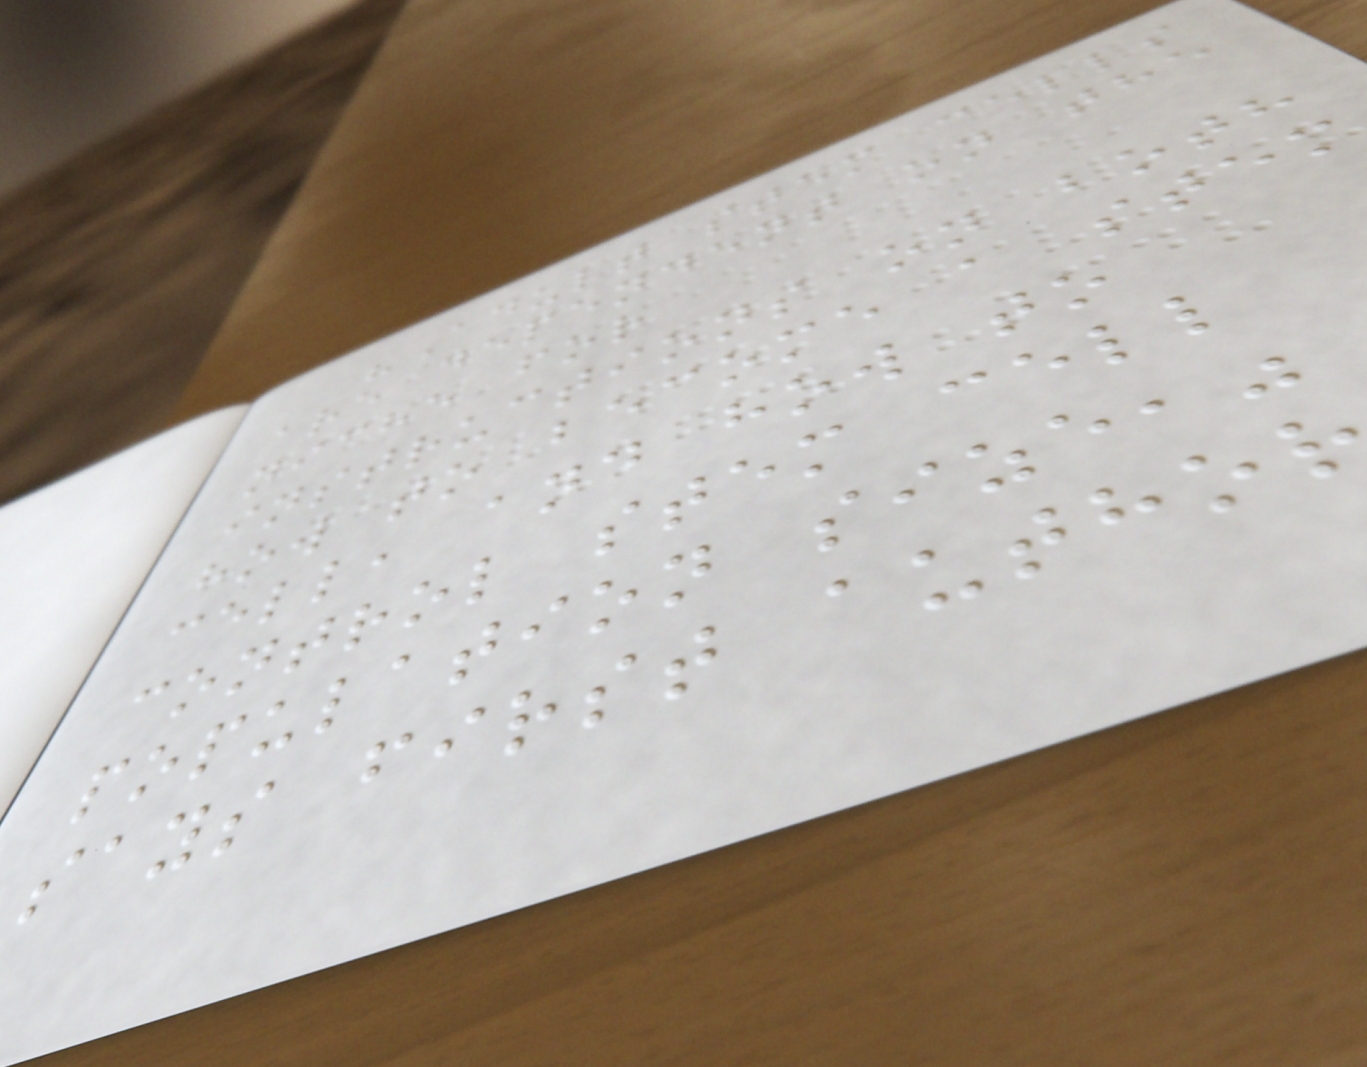"Adult stem cells
are dependent on the
niche for
instructions on both
how to become a stem
cell, and how to
control stem cell
population size,"
says first author
